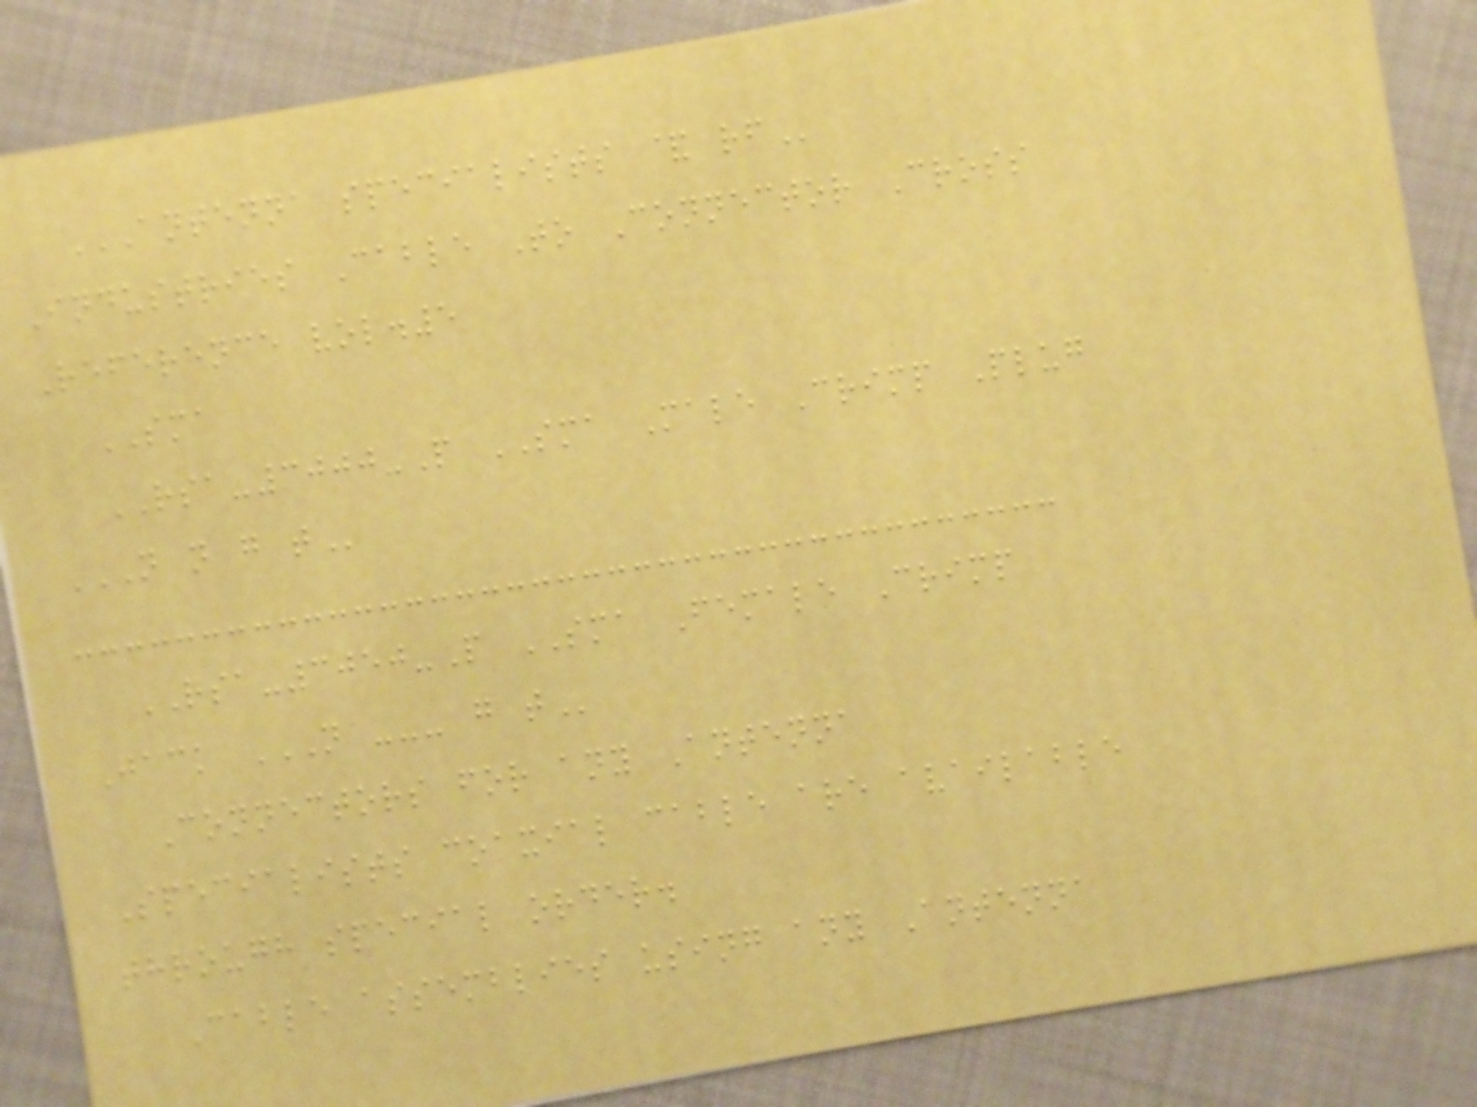ANTENNA SPECIALISTS & RF
Industries Cable To Connector Cross
Reference vol.5
SMA
RSA-3000-P SMA Male Crimp Plug
N N G T
RSA-3050-P SMA Female Crimp
Jack N --- G T
Connectors for any Antenna
Specialists coaxial cable are available
through special order.
Cable assemblies using any Antenna
